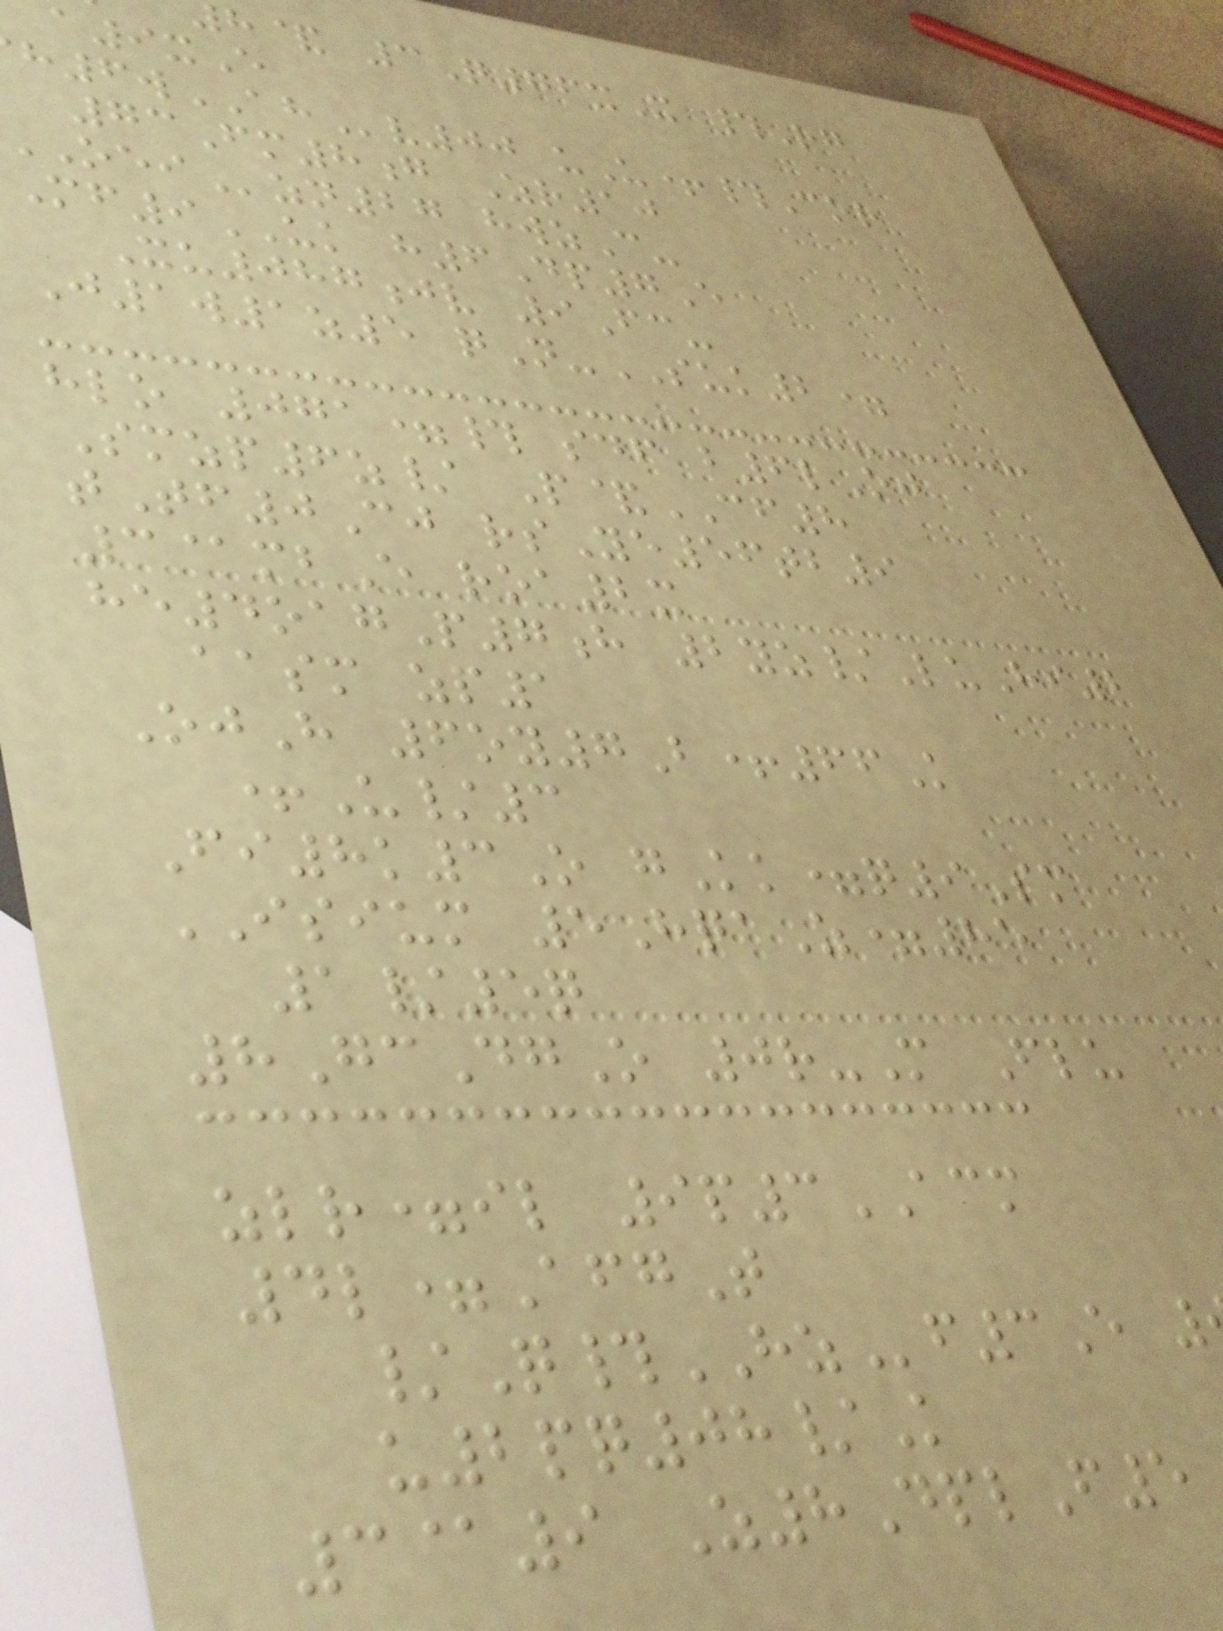h& 3Q76xX #Rg
a9xE
h6wAHv00 uU+#Cor
73Fm8g Zr10
zn27 hwzC-
Mf9UK h6Dp7E
Xu087jv 9Fc-
J1w1z5 qN-SUK2=
hlo 071=# sdf b6lOj
Smzp6z/ P&CF8
tTf0Cj rsYe56tb9
3@mbE roa2x
he4oagP7h 2yz/LuHi2
aasm zp1
OjH 6oy7B+66K
+U/3
Fi8k3O gKk=q9Sm
ISIUM 5HqaZ=85
1/5q
8GcDgO 0r-M Flu
zlr=il 9p3ACM
4l=AfgT
/Q#HZf3E
u2pq08/K
3@9 Z8DplF5
